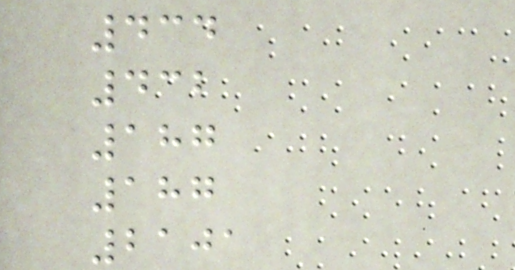434
432
187
187
2101
